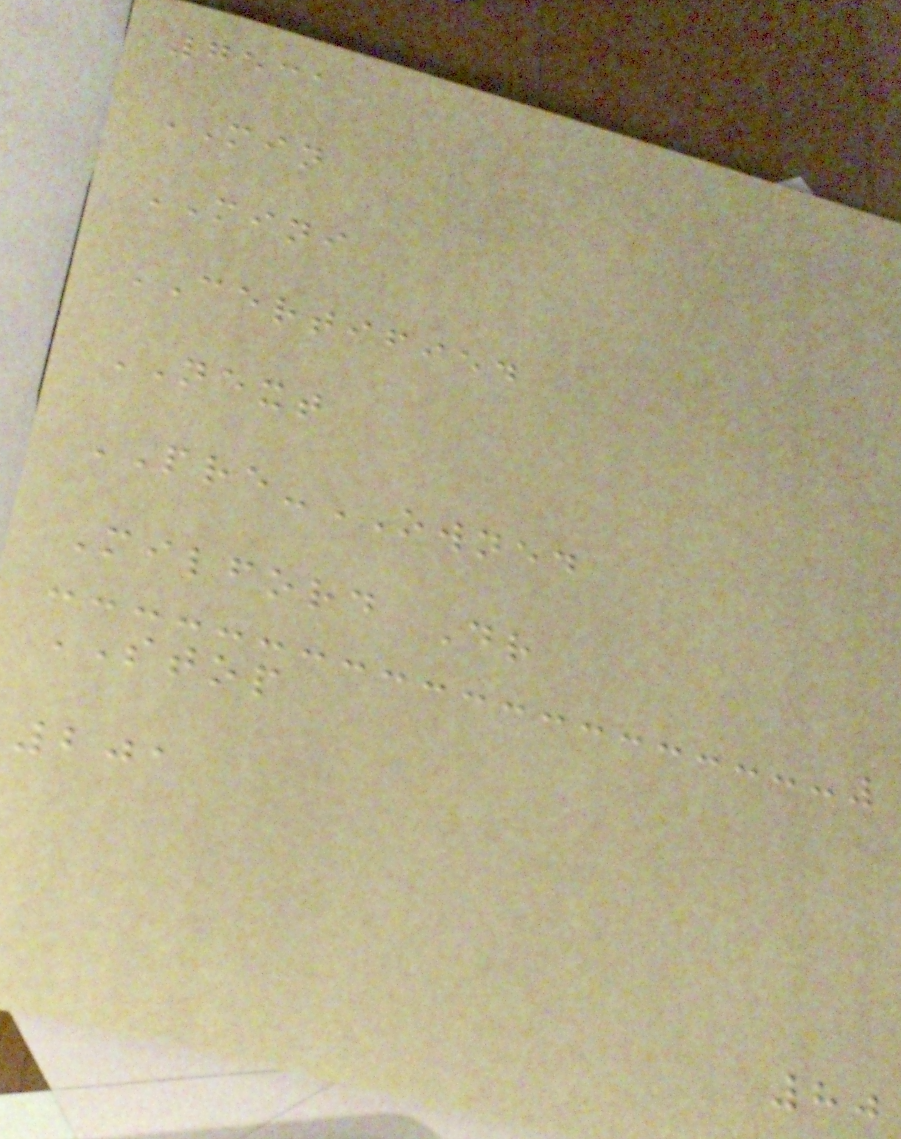7531
MIN
MINI
CERTIFIED
NEXT
PRE-OWNED
Milford Dr
STOP
201
80
